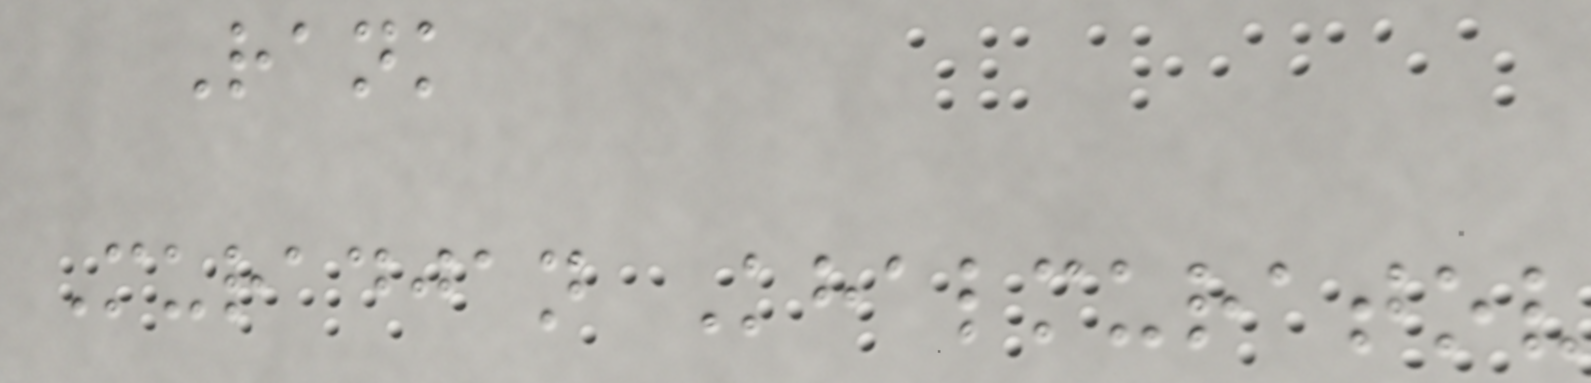Rank
Muradjan Khalmuratov
